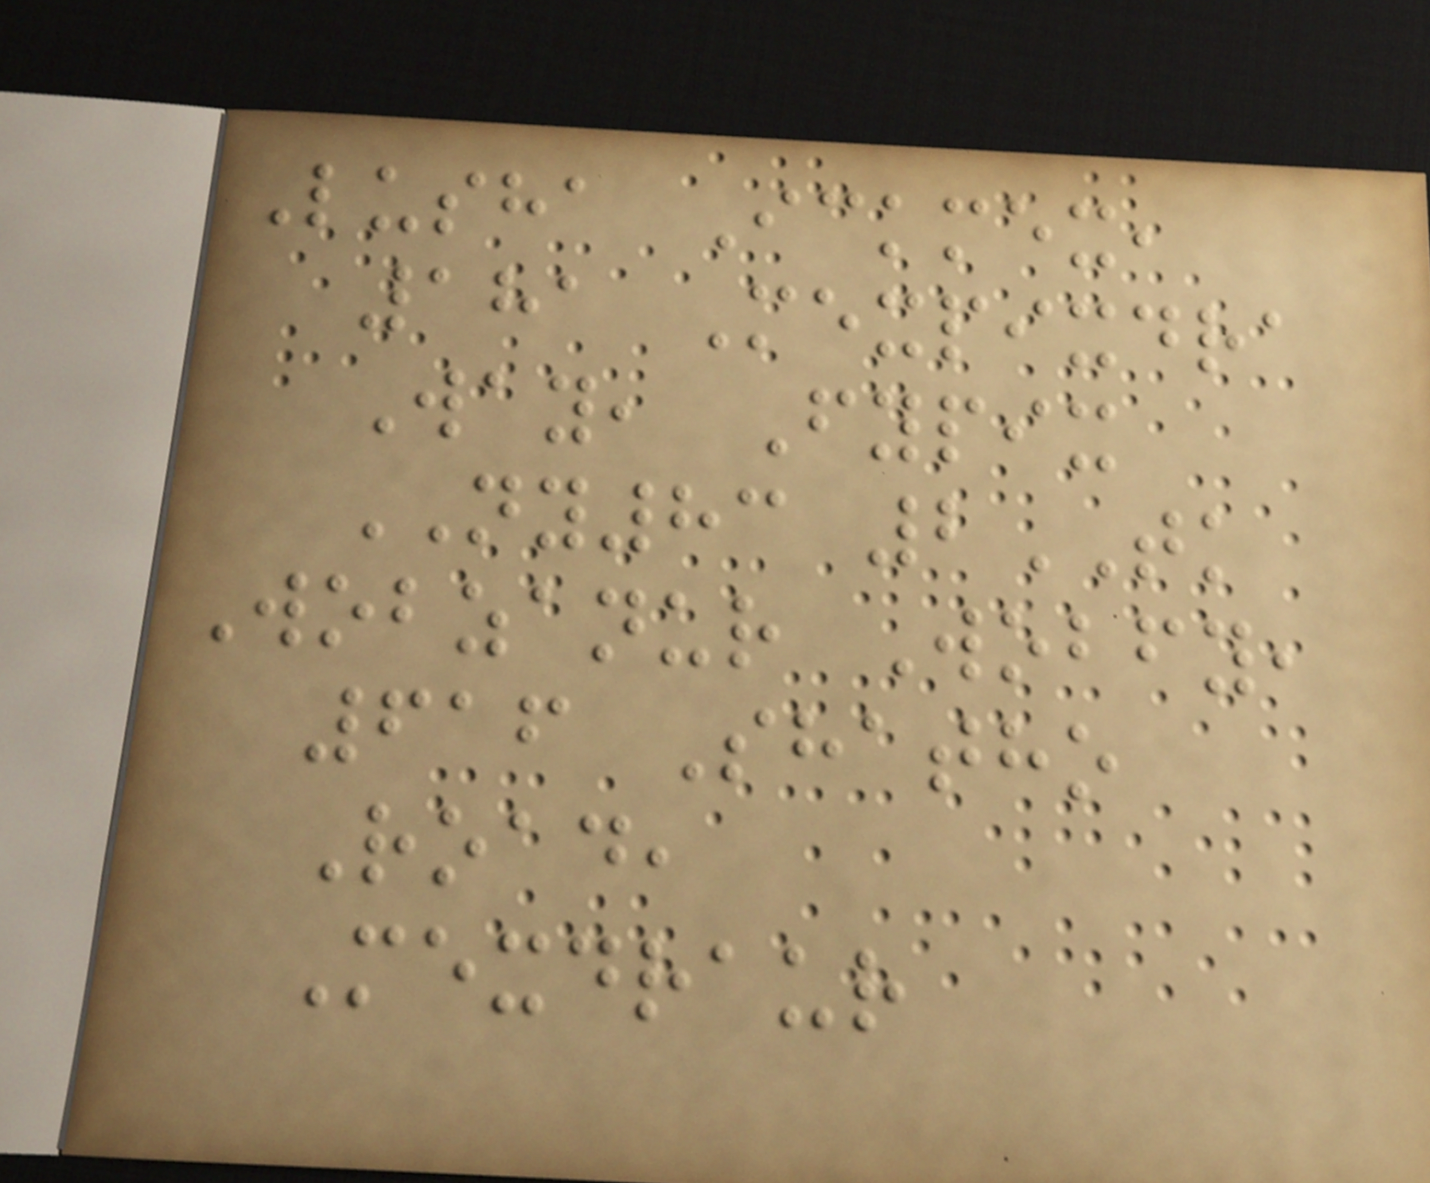Lusha Ickmex,
181 Mexpixdra
Way, Fypix
NY83 2TK
Wobzanur Wobfy,
616 Shatho
Road,
Mexdraur
